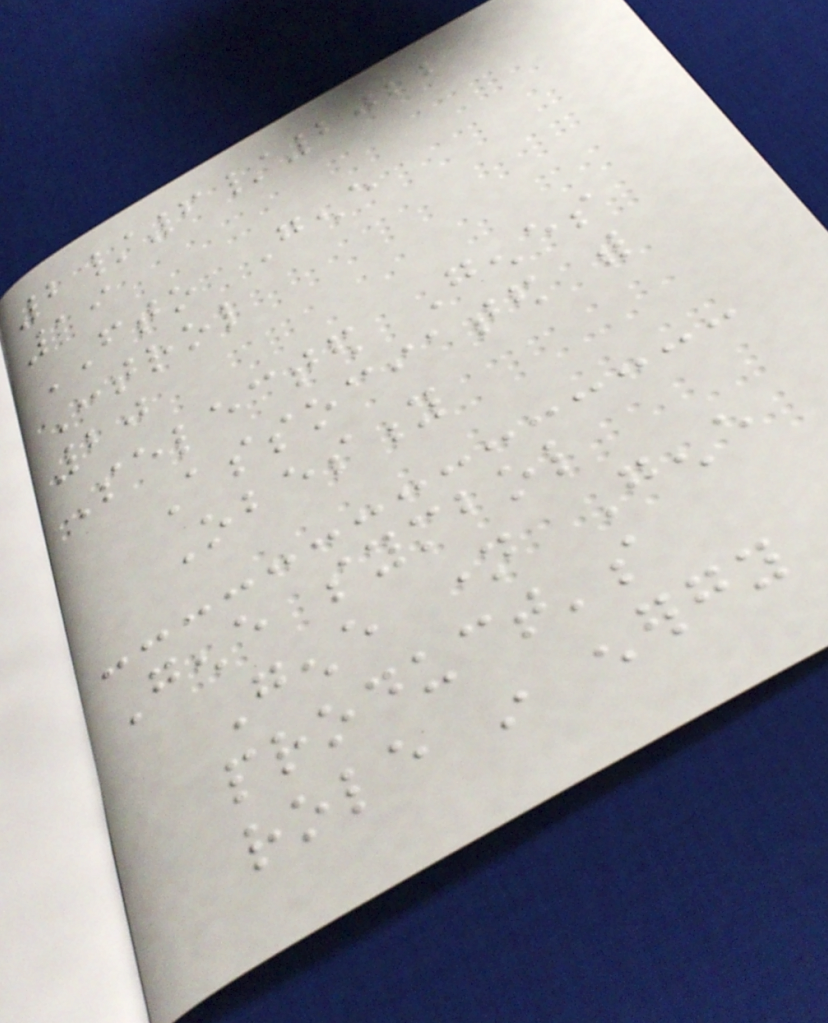2/6/2022
19
FTO Gene
Control
20
Selected Genes
Associated with
Obesity
Gene symbol
Gene name Gene
product's
role in energy
